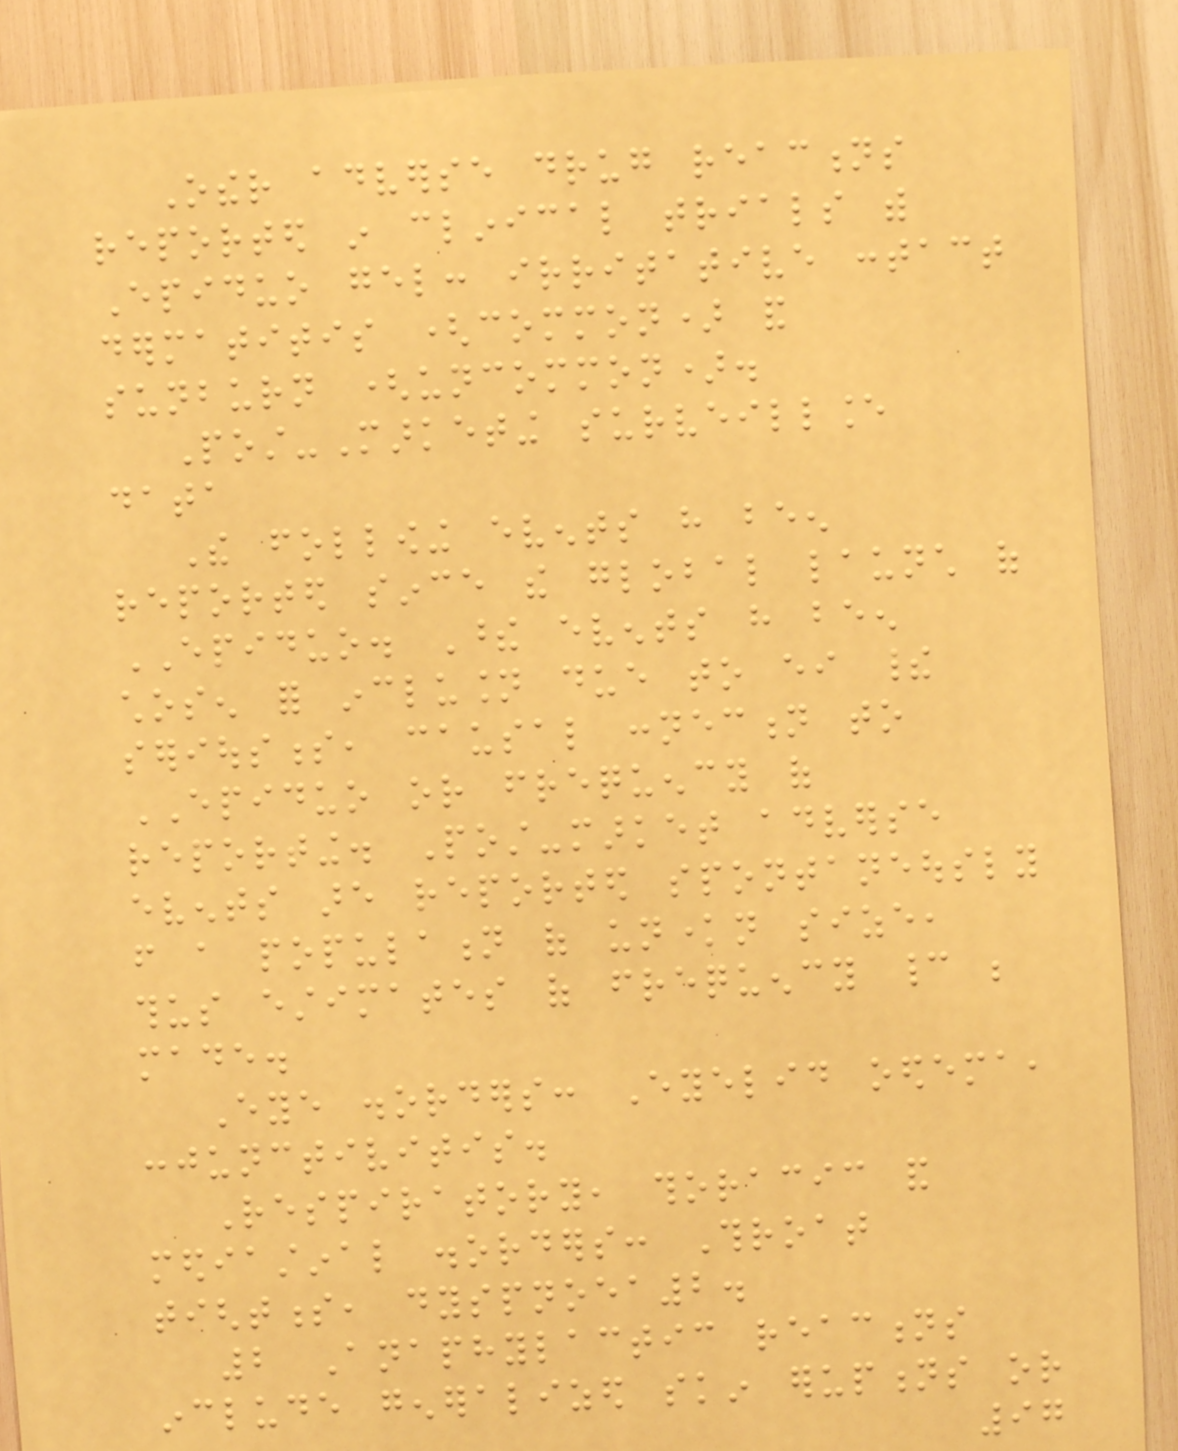Other adverse drug reactions
reported in clinical trials with
Epiduo gel: irritative contact
dermatitis (common) and
sunburn (uncommon).
Post-Marketing surveillance
data
The following events have been
reported since the global launch of
EPIDUO. These events have been
chosen for inclusion due to either their
seriousness, causal connection to
EPIDUO or frequency of
reporting. Post-market adverse
events are reported spontaneously
from a population of unknown size,
thus estimates of frequency cannot be
made.
Eye disorders: Eyelid oedema,
conjunctivitis.
Respiratory, thoracic and
mediastinal disorders: Throat
tightness, dyspnoea2.
2 Anaphylactic reactions
include generalized skin eruptions or
97
